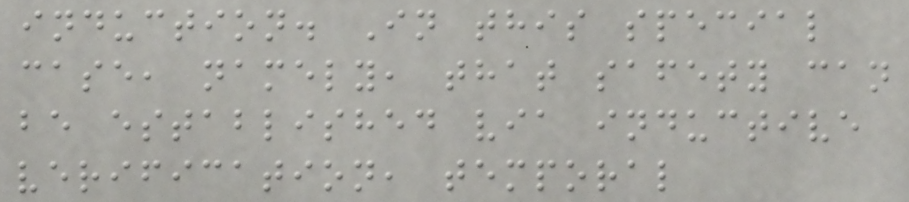induction. In this special
case, namely, that safety can
be established via inductive
verification, temporal
